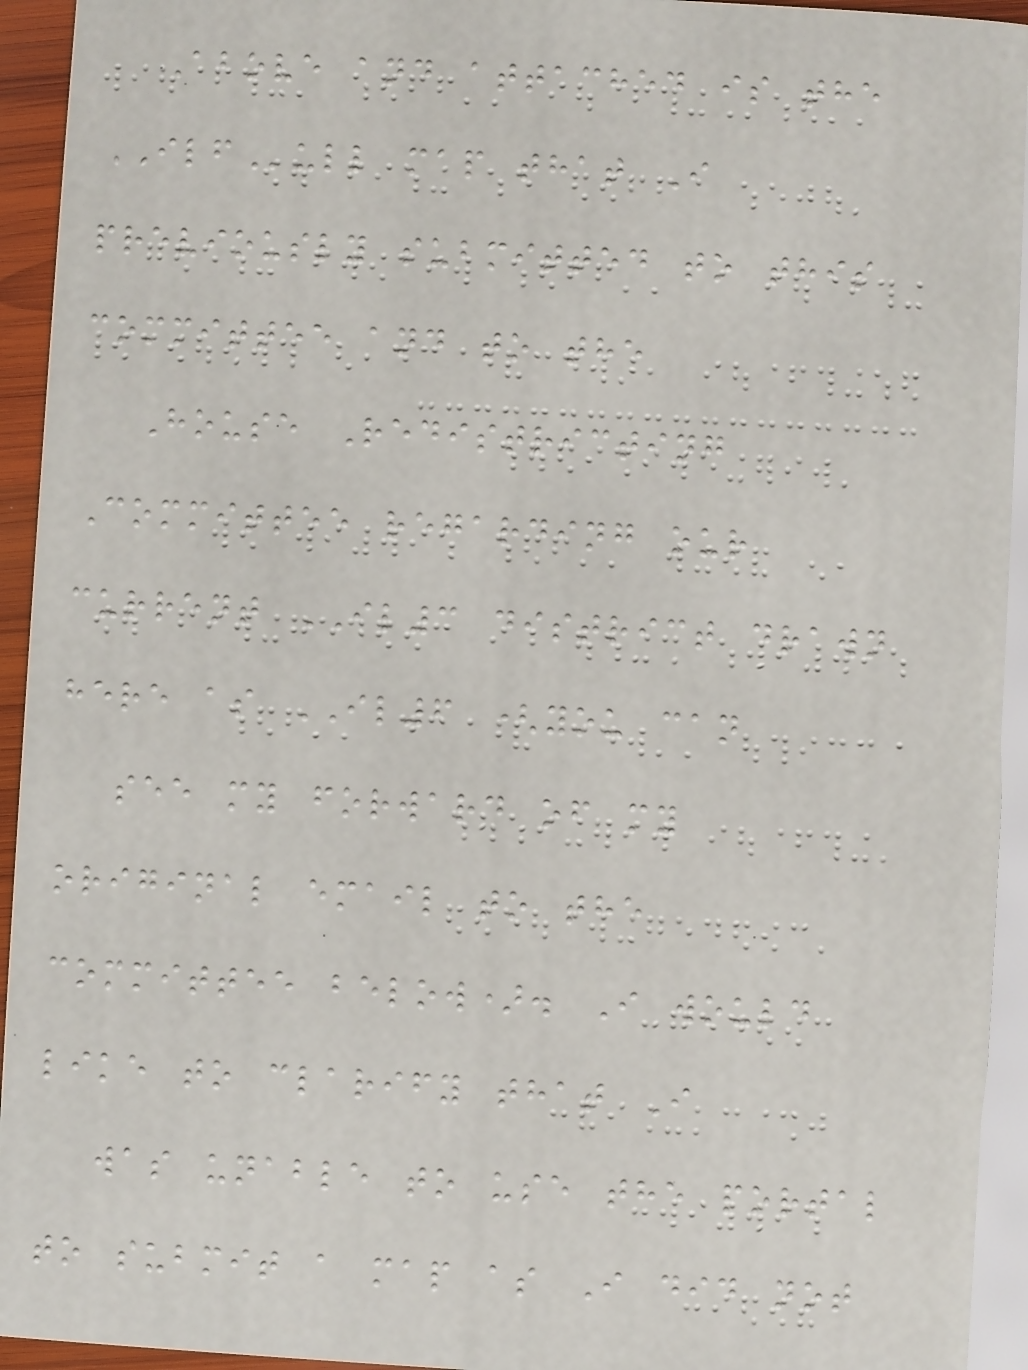Above and attached is the
ILFull map that I
previously submitted to this
committee and to the
House Redistricting
Committee regarding our
current IL3 district drawn
here as IL6 (you can
see my forward of my
original email to the
committee below). I would
like to clarify that I
was unable to use the portal
to submit a map as I did not
